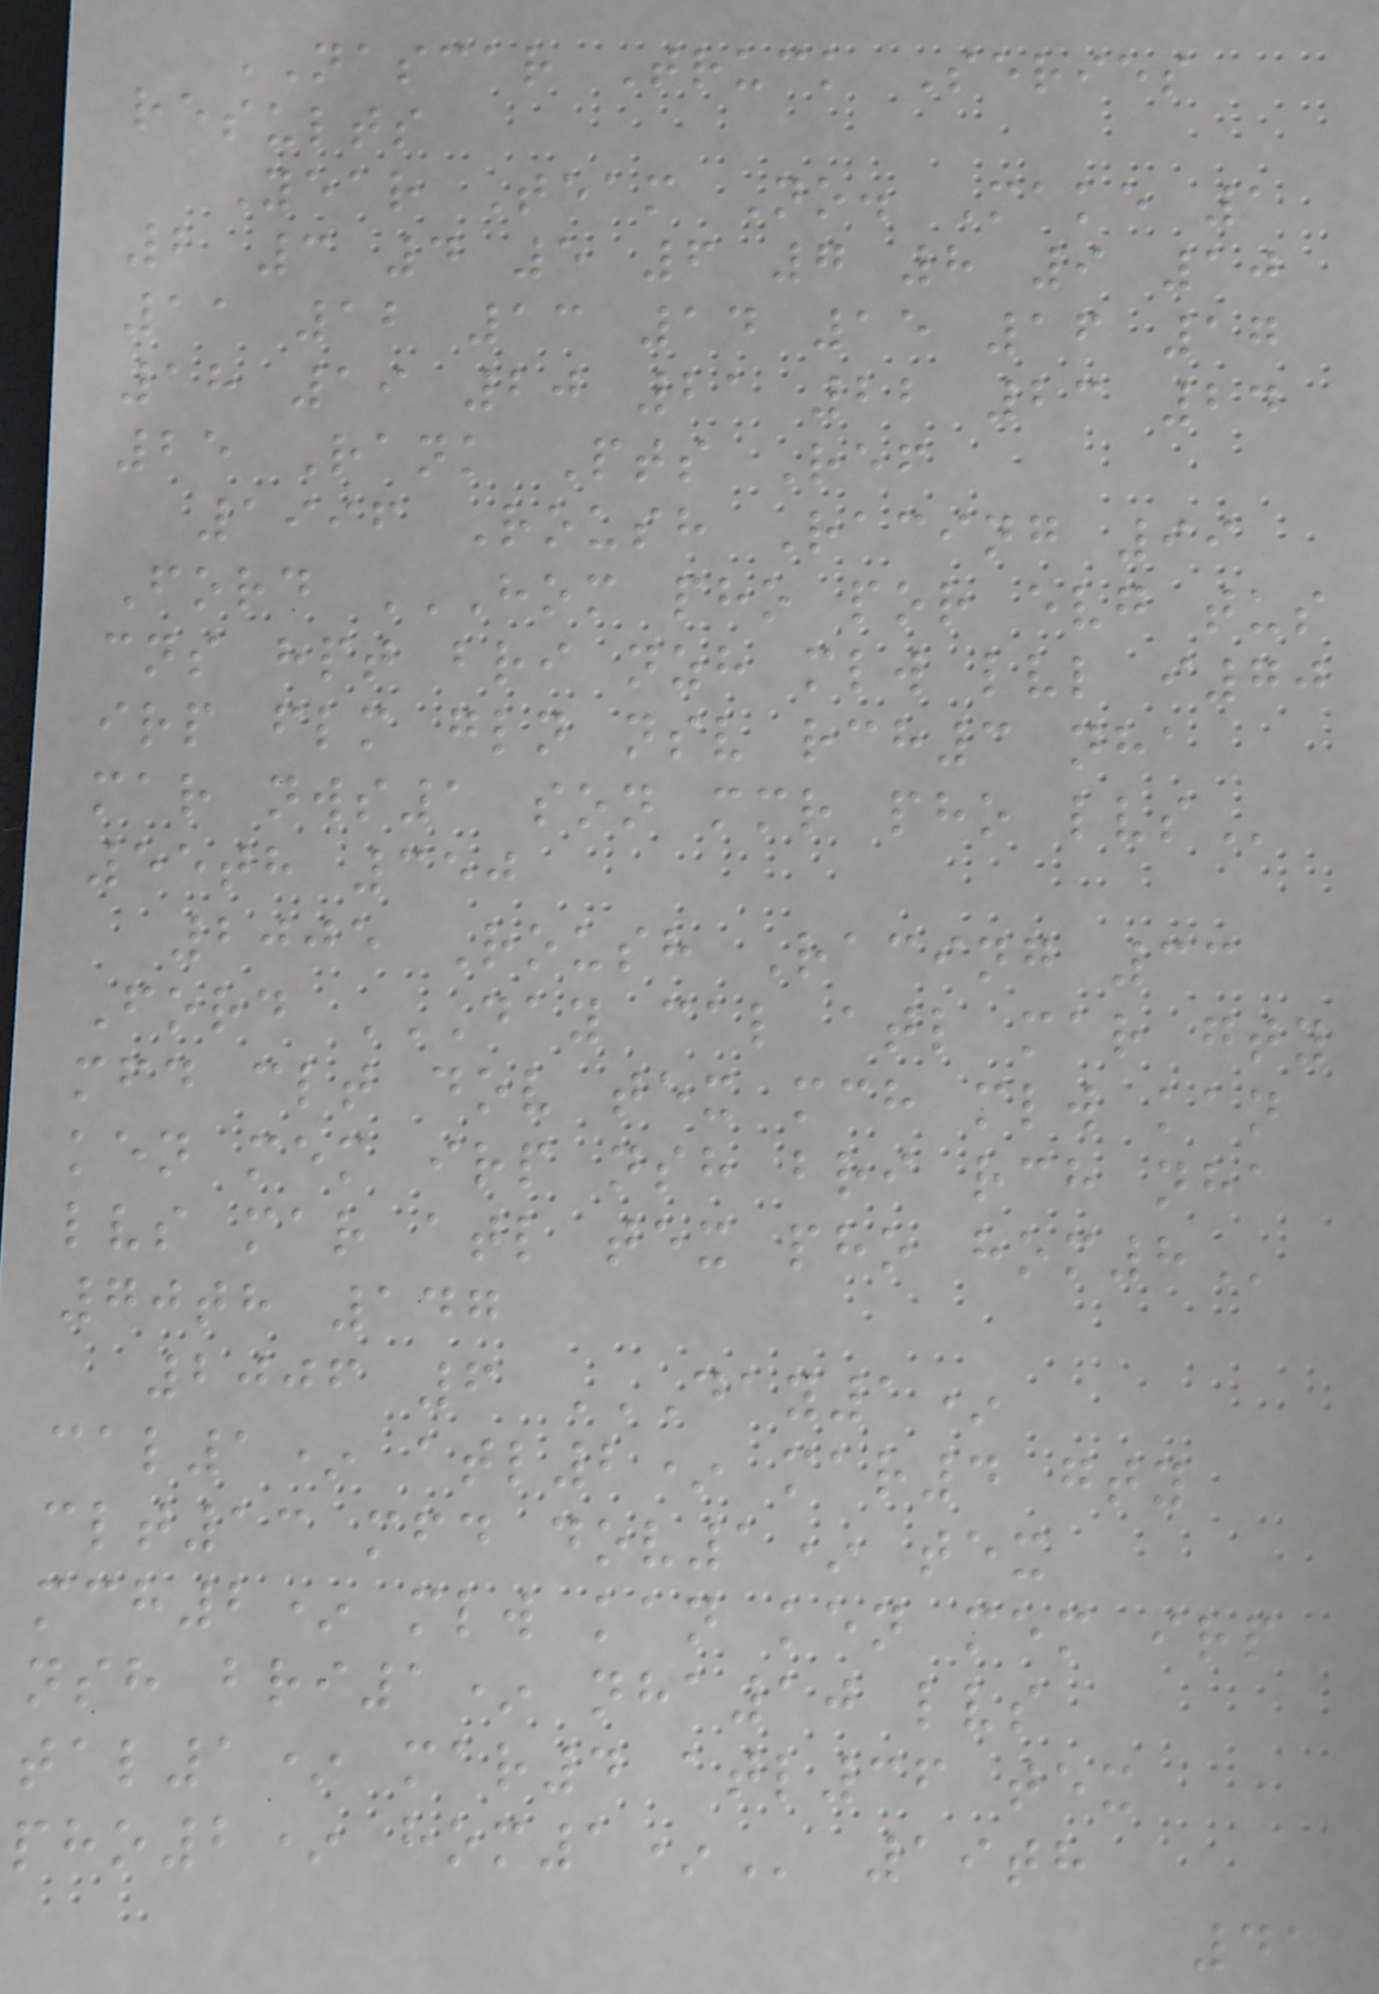NASCAR Truck Series
results
Year Team No. Make 1
2 3 4 5 6 7 8 9 10
11 12 13 14 15 16 17
18 19 20 21 22 23 24
25 Rank Pts Ref
1996 Roush Racing 99
Ford HOM PHO POR EVG TUS
CNS HPT BRI NZH MLW LVL I70
IRP FLM GLN NSV RCH3 NHA
MAR NWS1 SON MMR PHO LVS
55th 350
2005 Roush Racing 33
Ford DAY CAL ATL MAR GTY
MFD CLT DOV TEX MCH MLW KAN
KEN MEM IRP NSH BRI RCH NHA
LVS MAR ATL TEX PHO HOM8
70th 147
2006 6 DAY1*
CAL1* ATL2* MAR4 GTY
CLT13 MFD DOV1* TEX
MCH2* MLW KAN KEN MEM IRP
NSH BRI1* NHA10 LVS
TAL1* MAR4 ATL36 TEX
PHO2* HOM1* 19th
41
